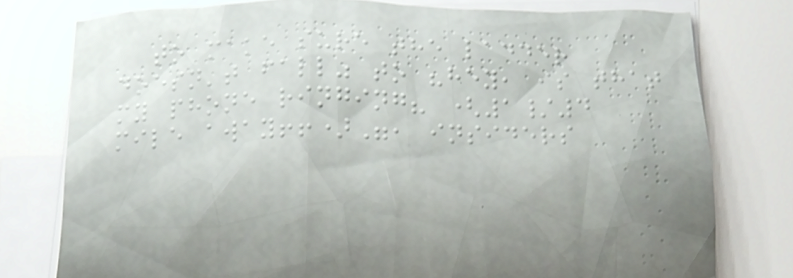to make sure the ladder
doesn't fall" to "hey, is that
my phone ringing? (1/4
mile away!!)", insiders
